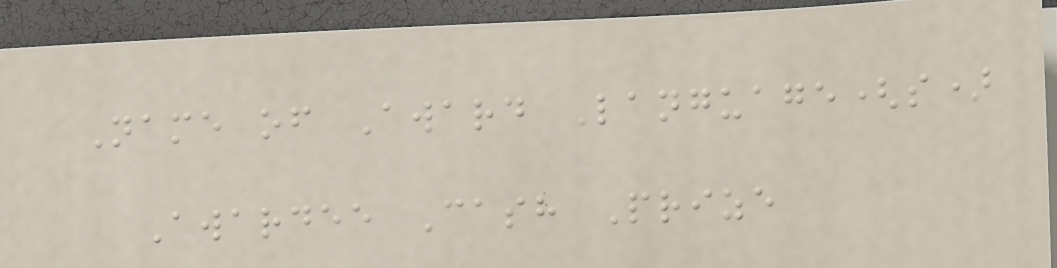Name of Award Language(s)
Awardee Cash Prize
